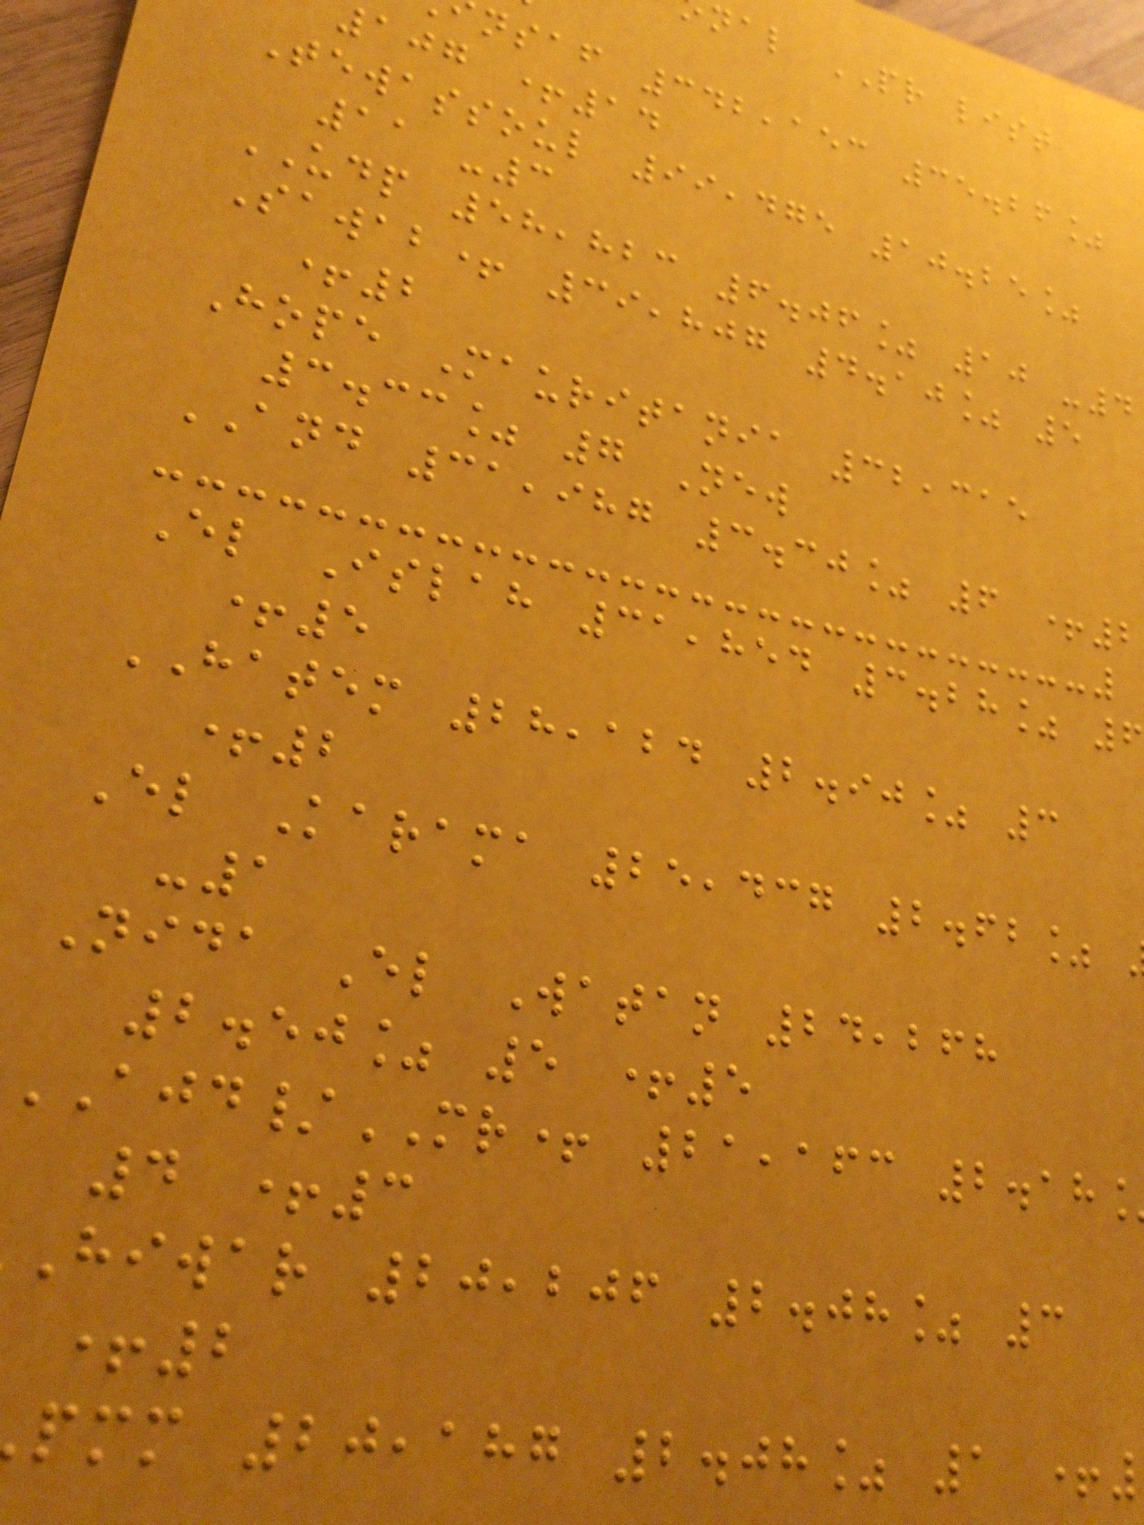nal PR list
nsaf 342,153 35.26%
107 +14
Tewassoul 99,475 10.25%
11 -3
UDP 58,823 6.06% 10 -4
Sawab+ 39,807 4.10% 5
+2
Hope Mauritania 32,315
3.33% 7 New
AND 31,987 3.30% 6 +2
El Islah 31,854 3.28% 6
+5
HATEM 28,124 2.90% 3
+2
El Karama 25,437 2.62%
-1
Nida El Watan 24,268
2.50% 5 +5
AJD/MR+ 21,163 2.18
4 +3
hiwar 20,206 2.08% 3
+2
pmm 20,187 2.08% 1 +
